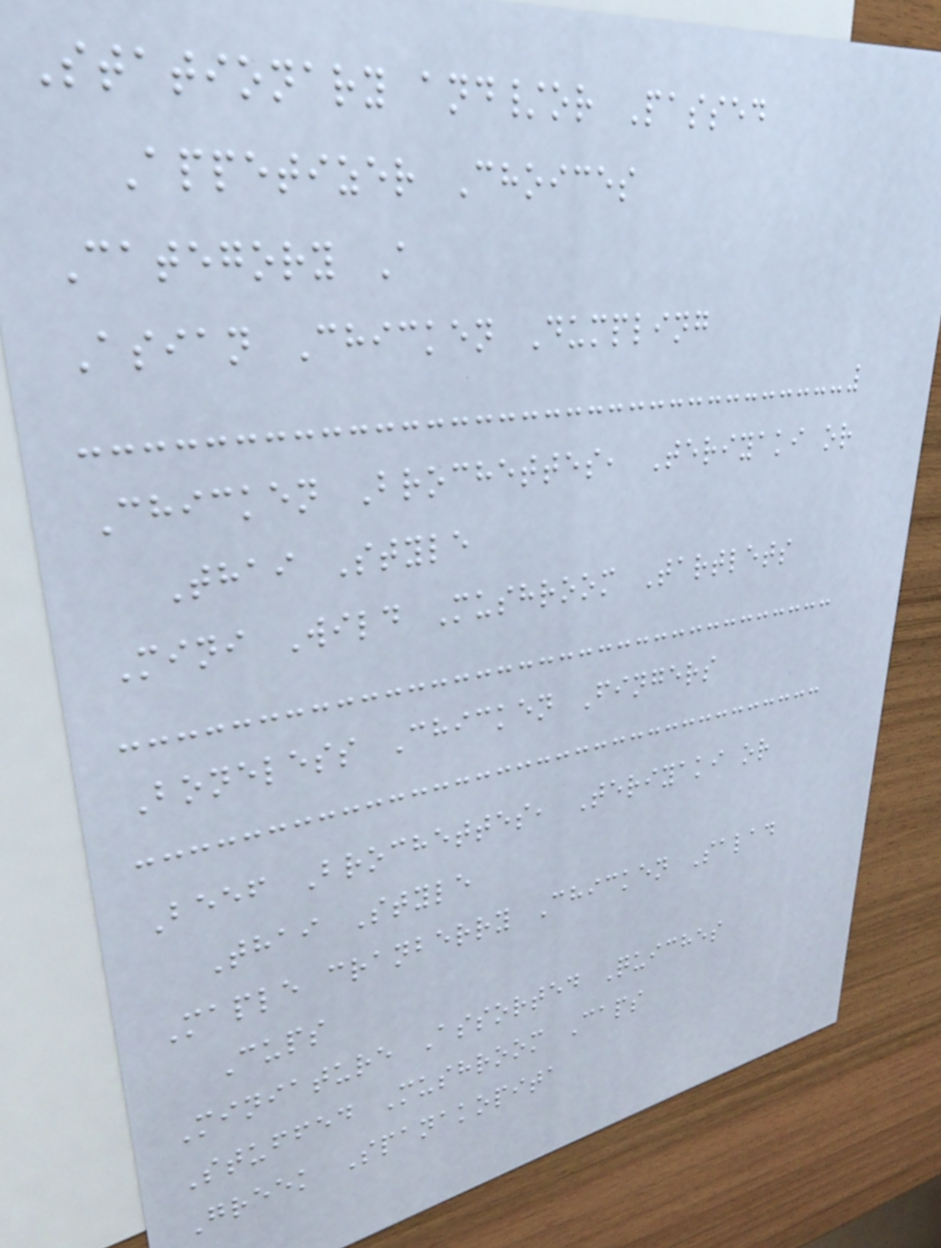Stationary and/or Passed
Appetizer Choices
Category A
Asian Chicken Dumpling
Chicken Brochettes, Teriyaki or
Thai Style
Mini Wild Mushroom Tartlets
Boneless Chicken Fingers
Beef Brochettes, Teriyaki or
Thai Style
Maple cranberry Chicken Salad
Cups
Miniature Assorted Quiches
Stuffed Mushroom Caps
Greek Spanakopita
